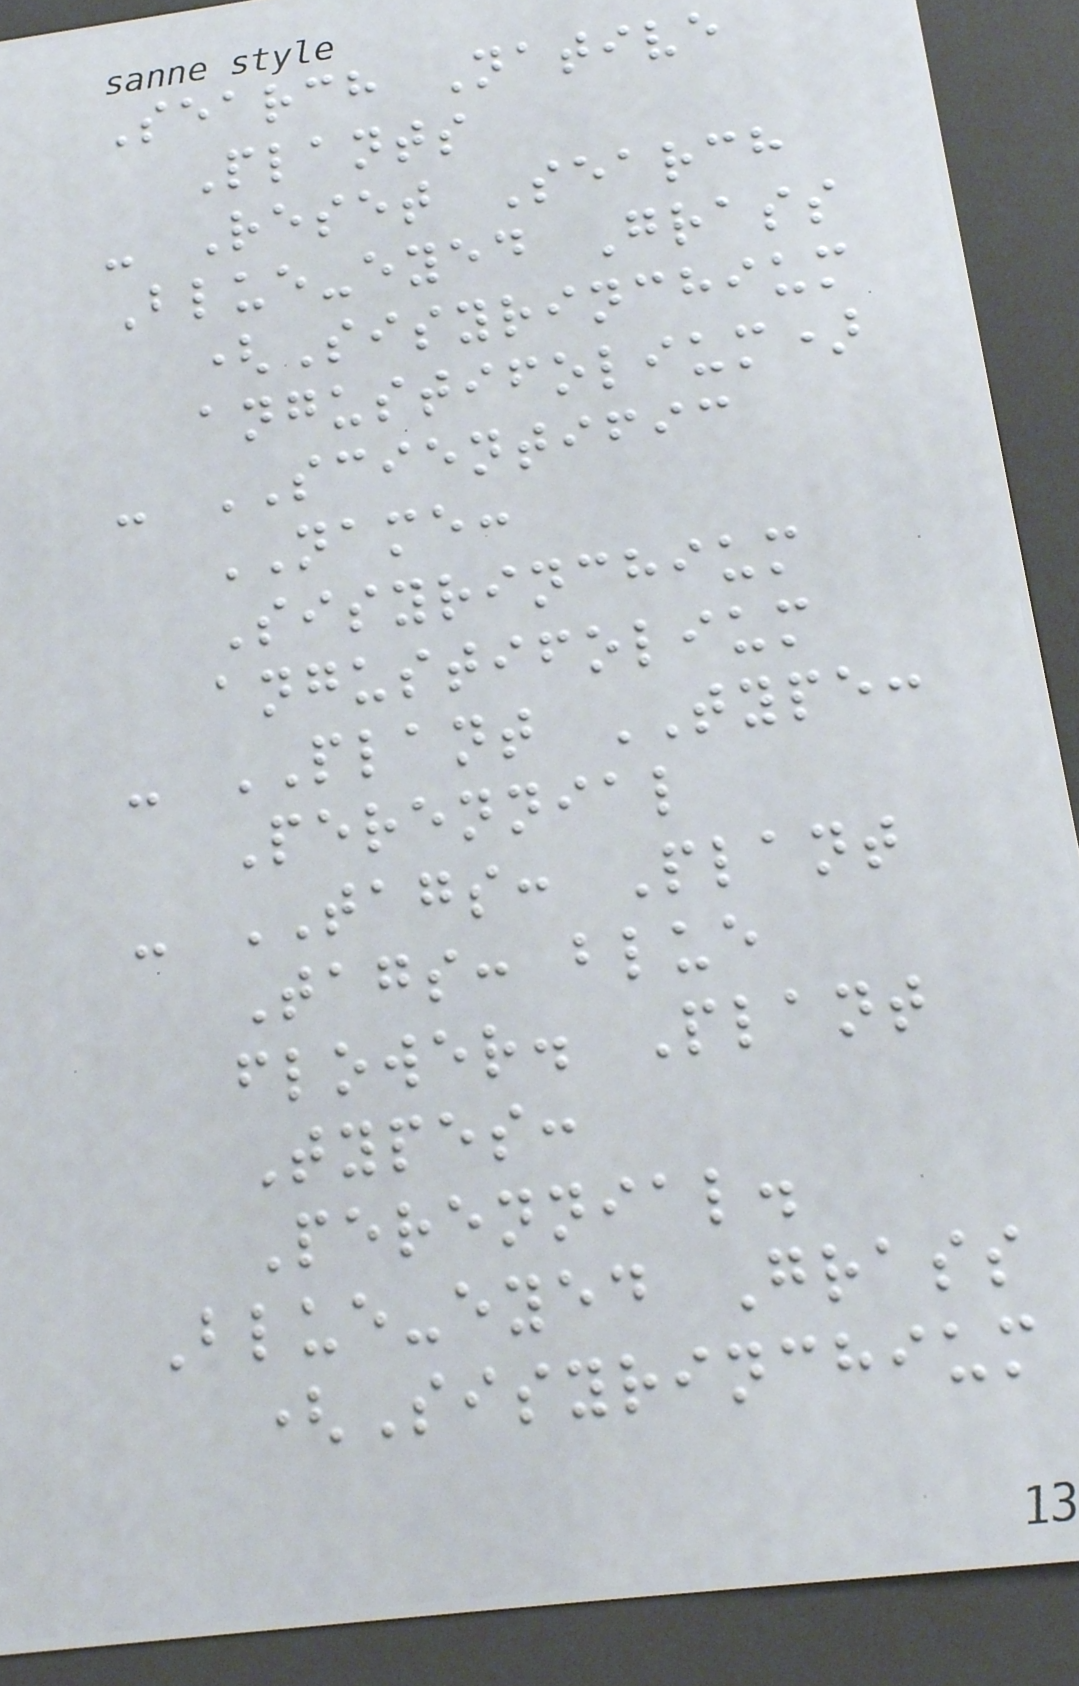Search Native
Plants
- Reset Search
Blue-eyed Grass
(Sisyrinchium
angustifolium)
- SCIENTIFIC
NAME:
Sisyrinchium
angustifolium
- PLANT TYPE:
Perennial
- TAGS: Plant
Tags: blue
flower. Plant
Types:
Perennial.
Blue-eyed Grass
(Sisyrinchium
